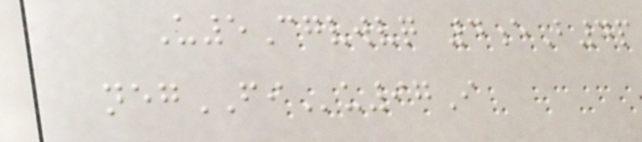U5Cgvwvq 4eB4p
negFIu97I
